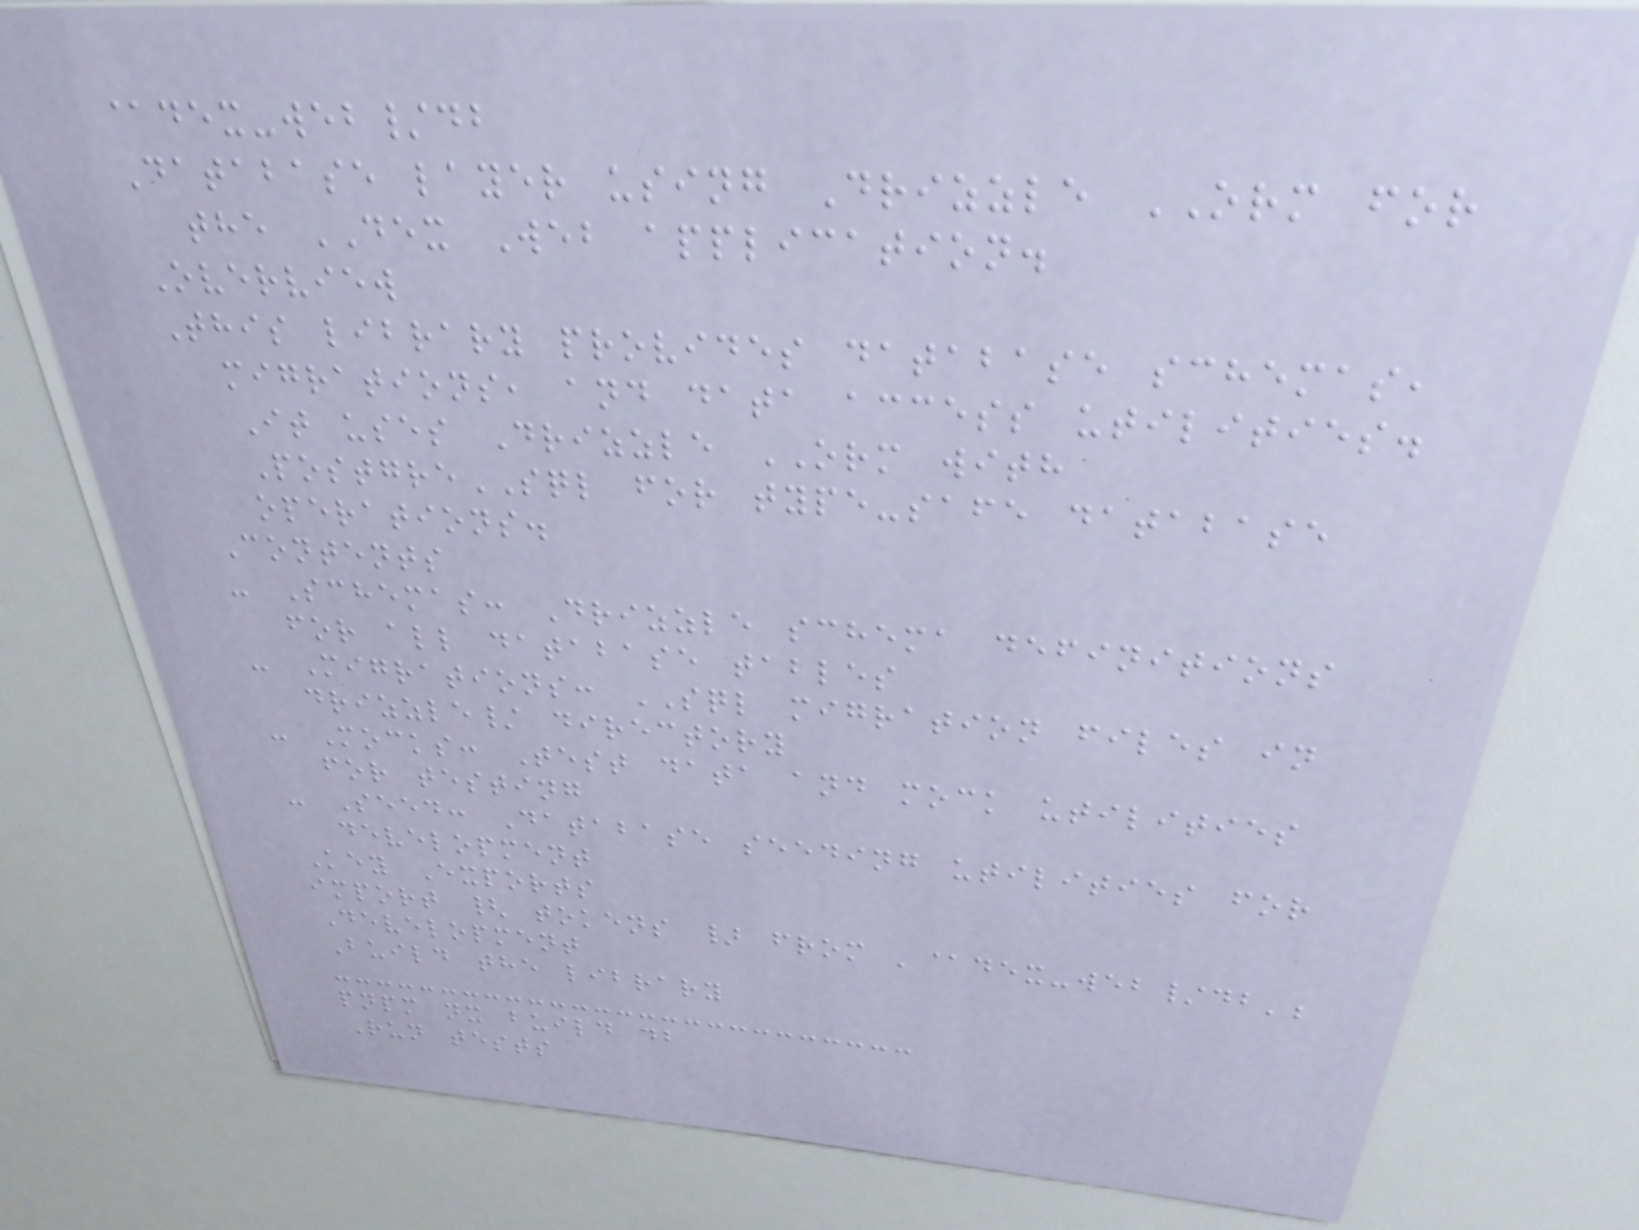@dex-web/db
Database layer using Drizzle ORM for
the DEX Web application.
Overview
This library provides database schemas,
migrations, and data access utilities.
It uses Drizzle ORM with
PostgreSQL for type-safe database
operations.
Contents
- Schemas: Drizzle schema definitions
for all database tables
- Migrations: SQL migration files in
drizzle/ directory
- Mocks: Test data and mock utilities
for testing
- Seed: Database seeding utilities for
development
Key Exports
import { tokens } from '@dex-web/db';
Development
Build the library
pnpm nx build db
Run tests
